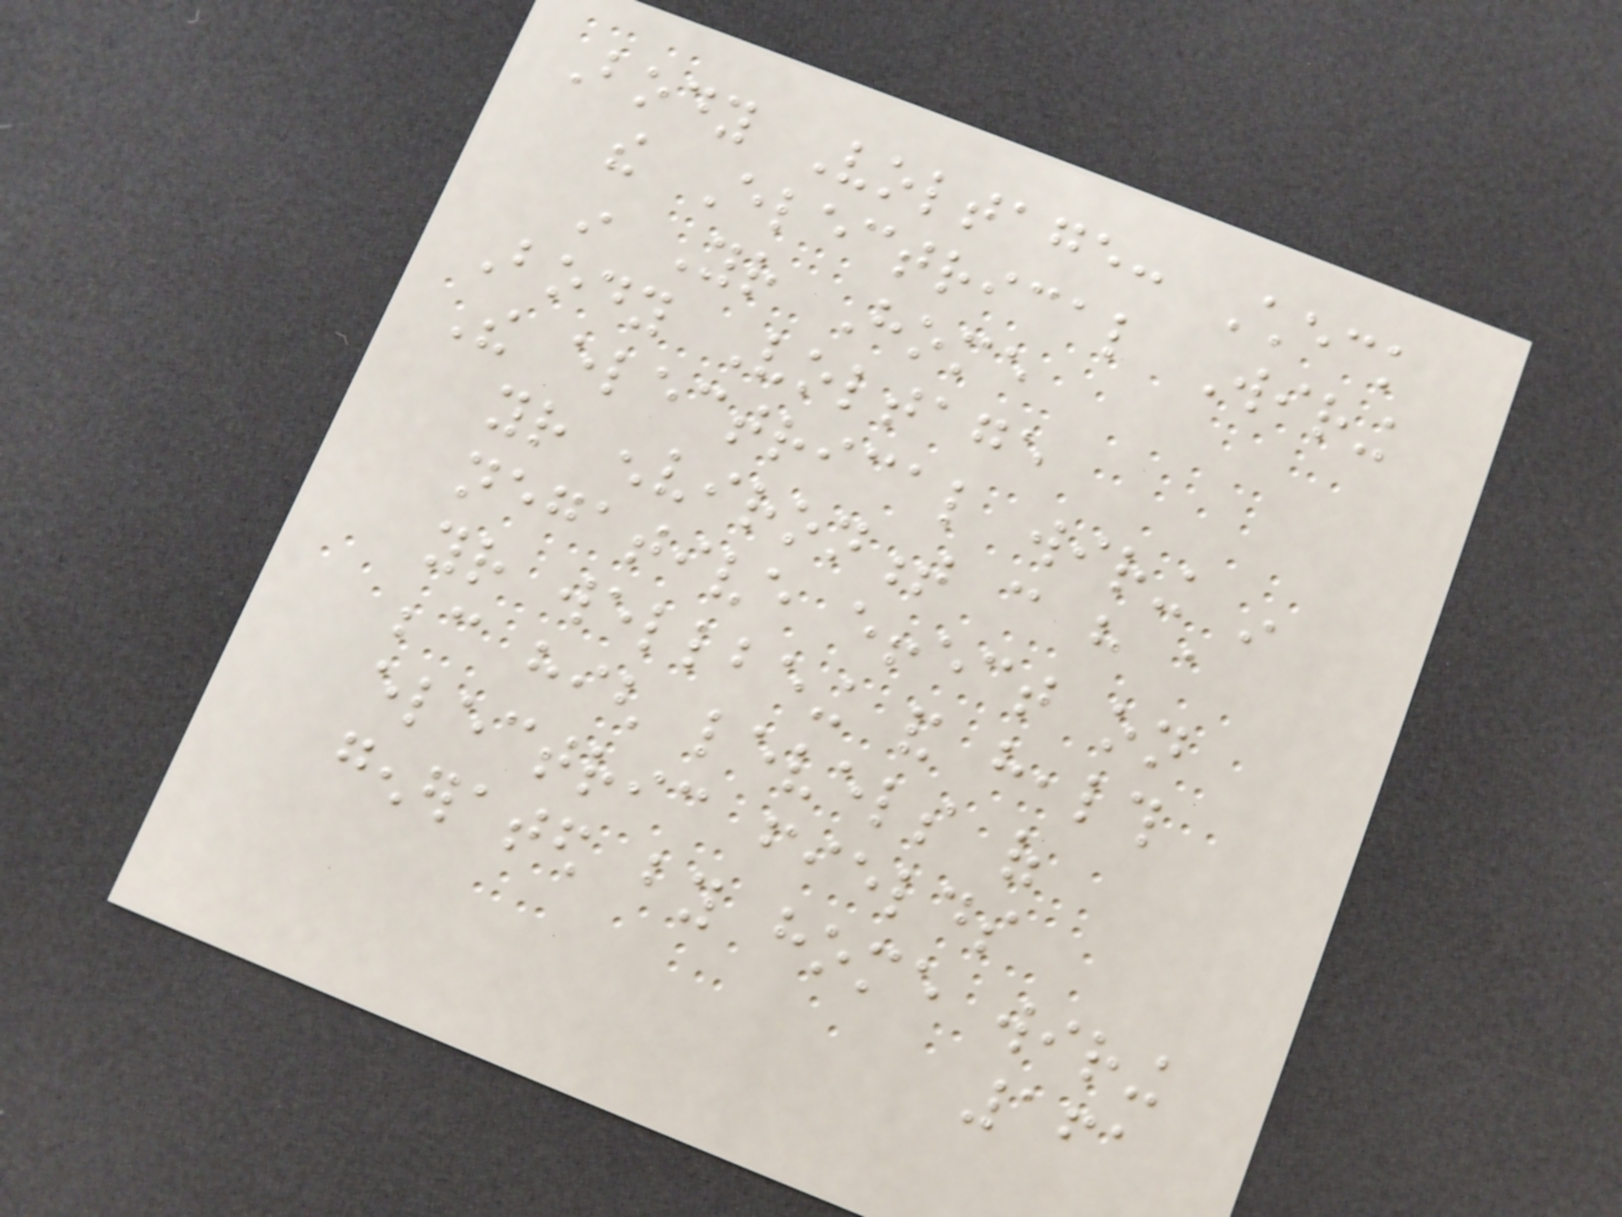Body Voltage: Check
the Electrical Wiring
in Your Home
Body Voltage
The electrical wiring in
your environment can have a
negative effect on
your wellbeing and health
because high levels of
electric fields
generated by home wiring
161
